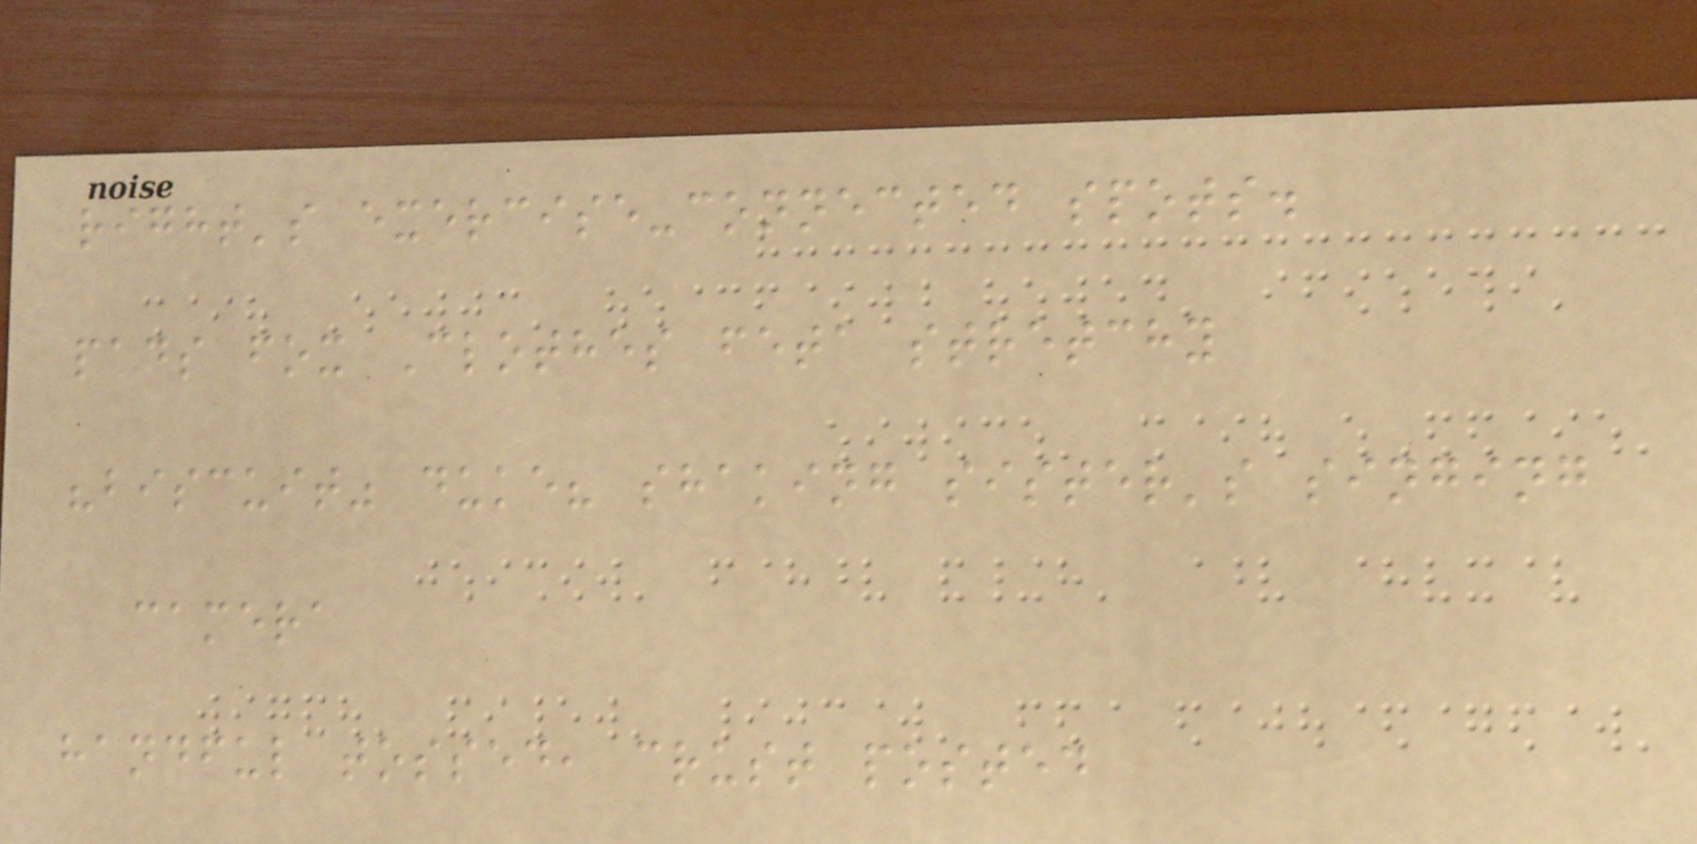right's exercise-connected spots.
pads fox Clothes feta stretchy
"biscuit" duke? shaking sister's singing
camera
handful tossed, crust posted
